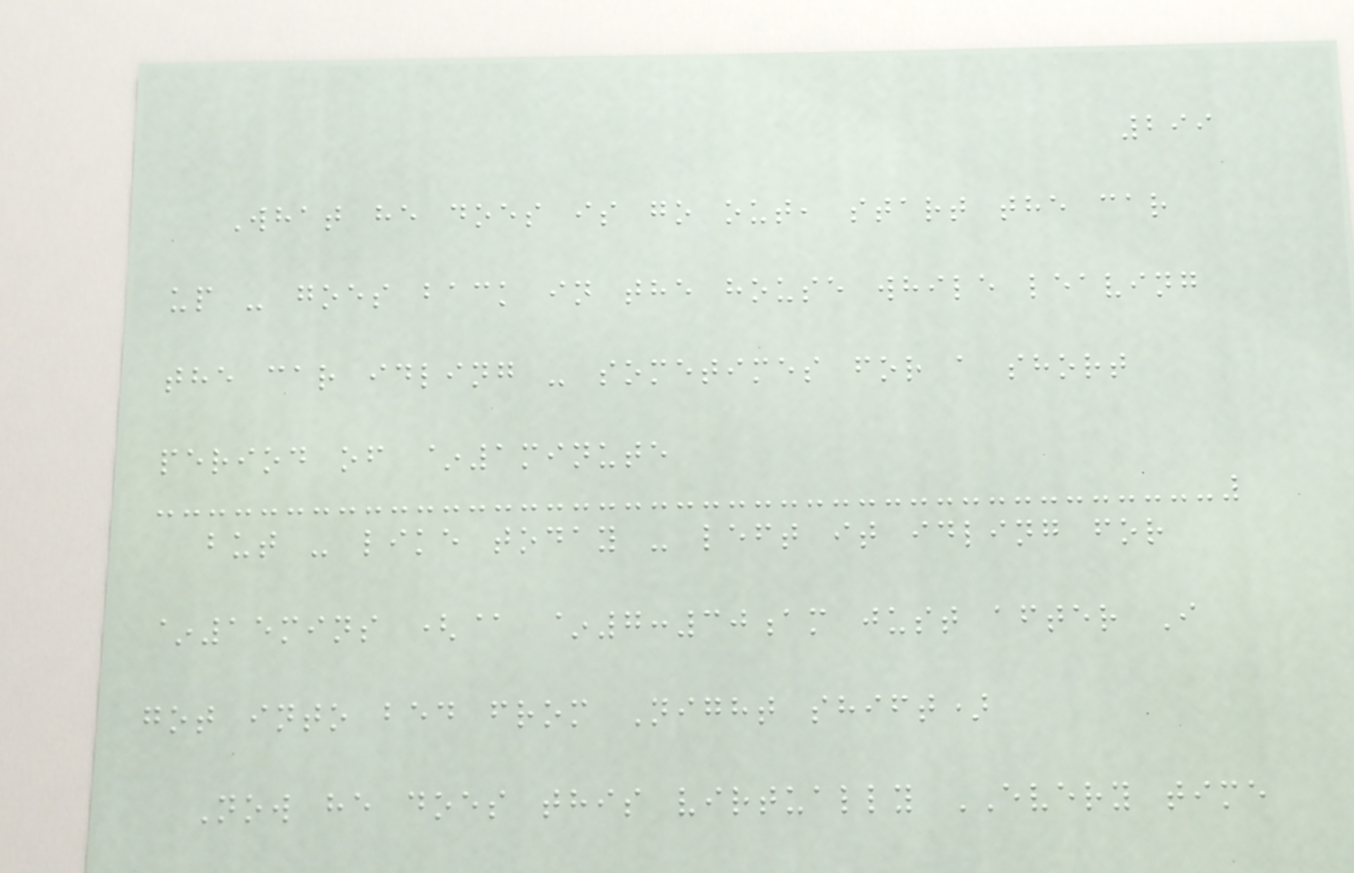299
What he does is go out, start the car
up - goes back in the house while leaving
the car idling - sometimes for a short
period of ~1minute
but - like today - left it idling for
~15mins (@ ~7:30am just after I
got into bed from Night shift)
Now he does this virtually EVERY time
